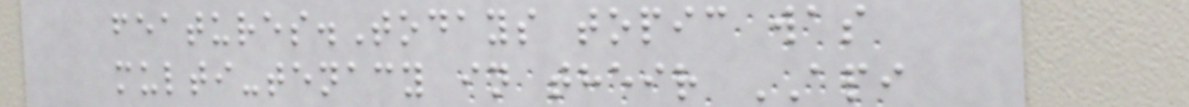features.Todays topic was
multi-tenacy in their API
